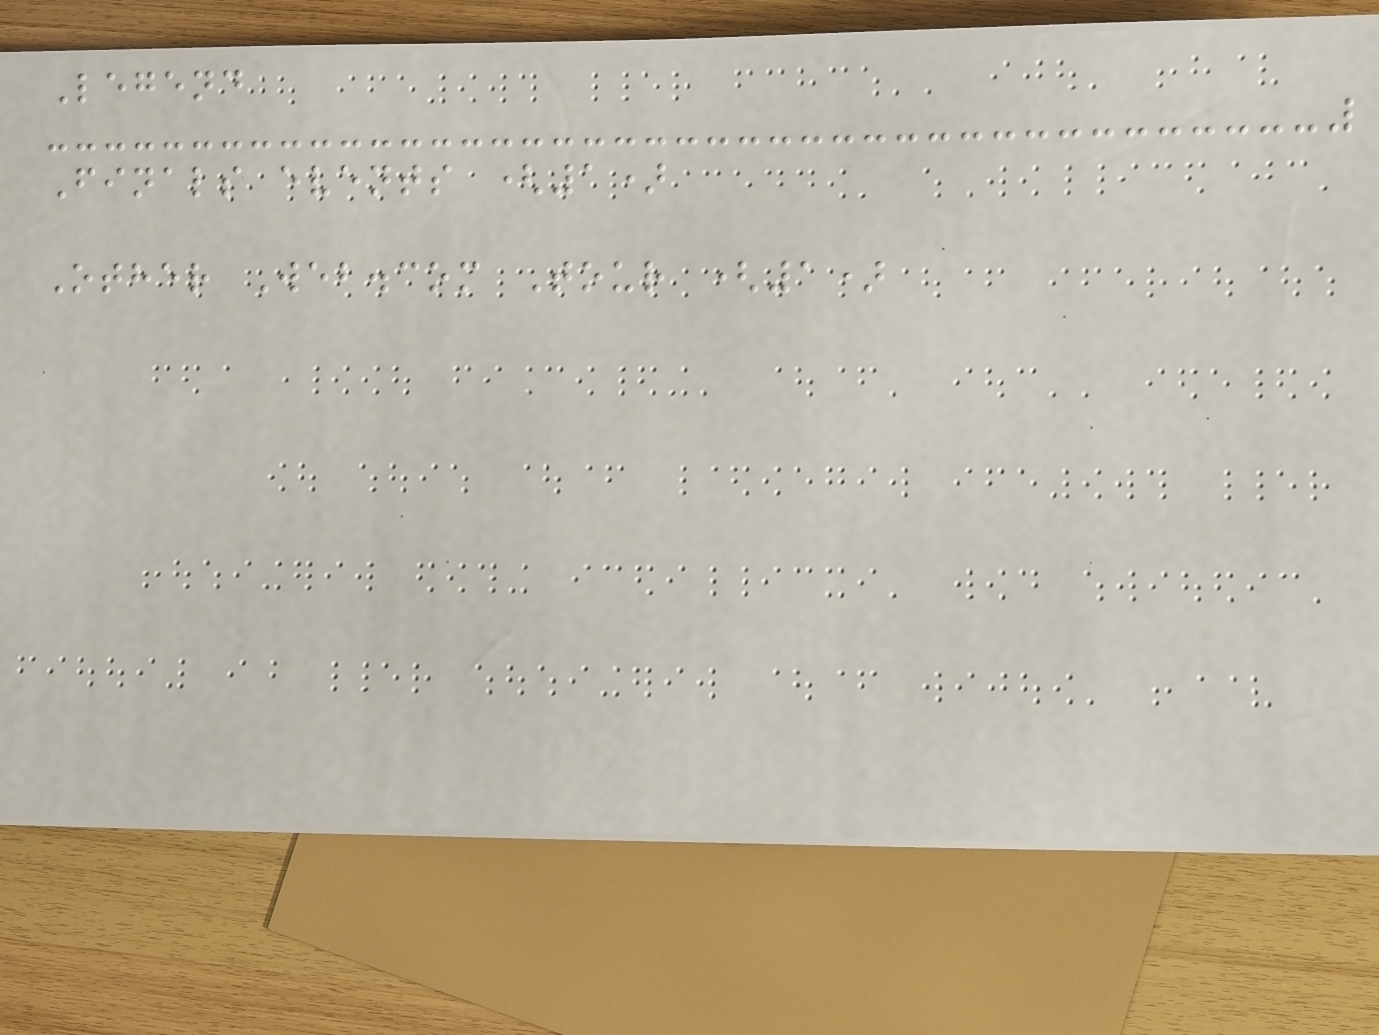Legend
Finals events (1)
Other Web.com Tour (1)
